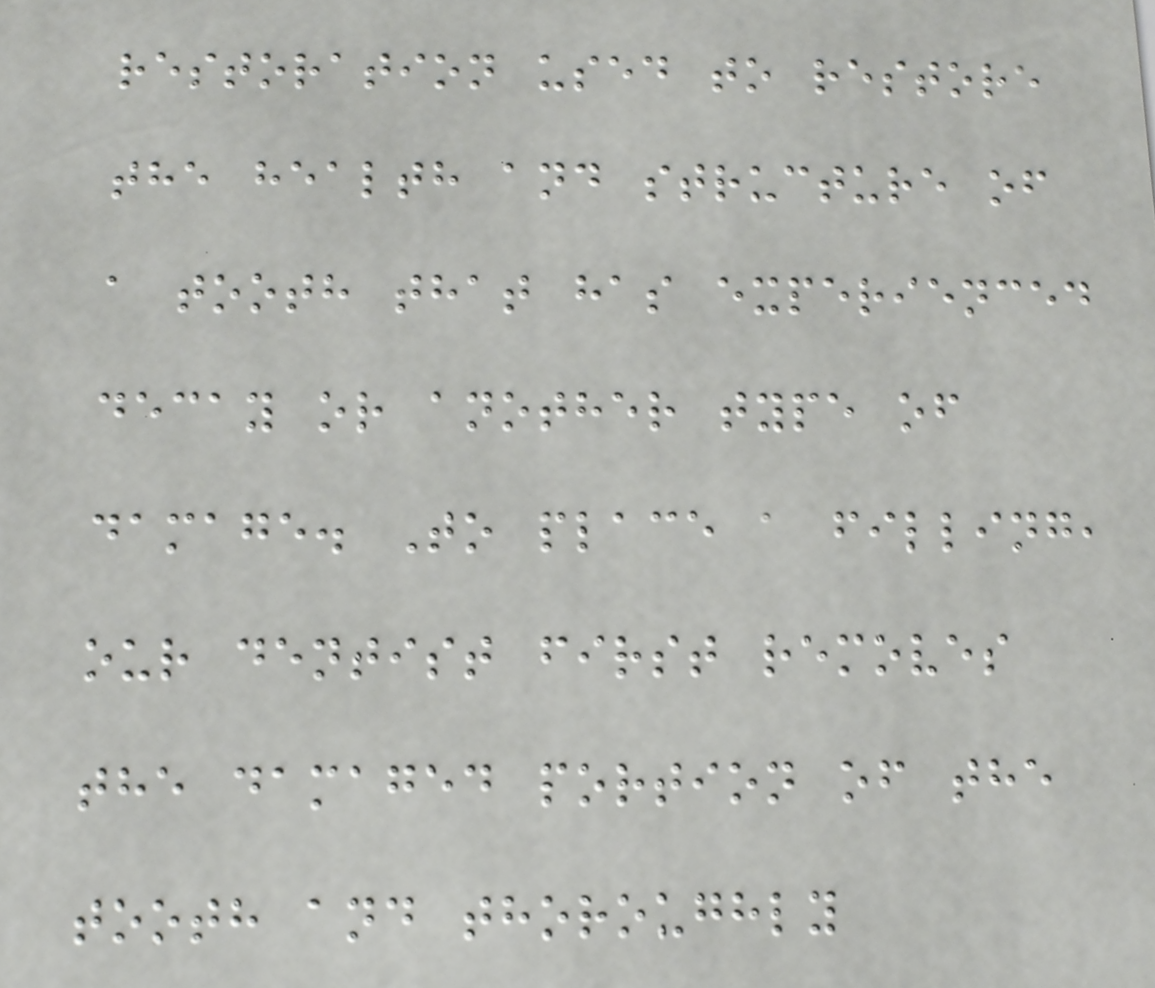restoration used to restore
the health and structure of
a tooth that has experienced
decay or another type of
damage. To place a filling,
our dentist first removes
the damaged portion of the
tooth and thoroughly
